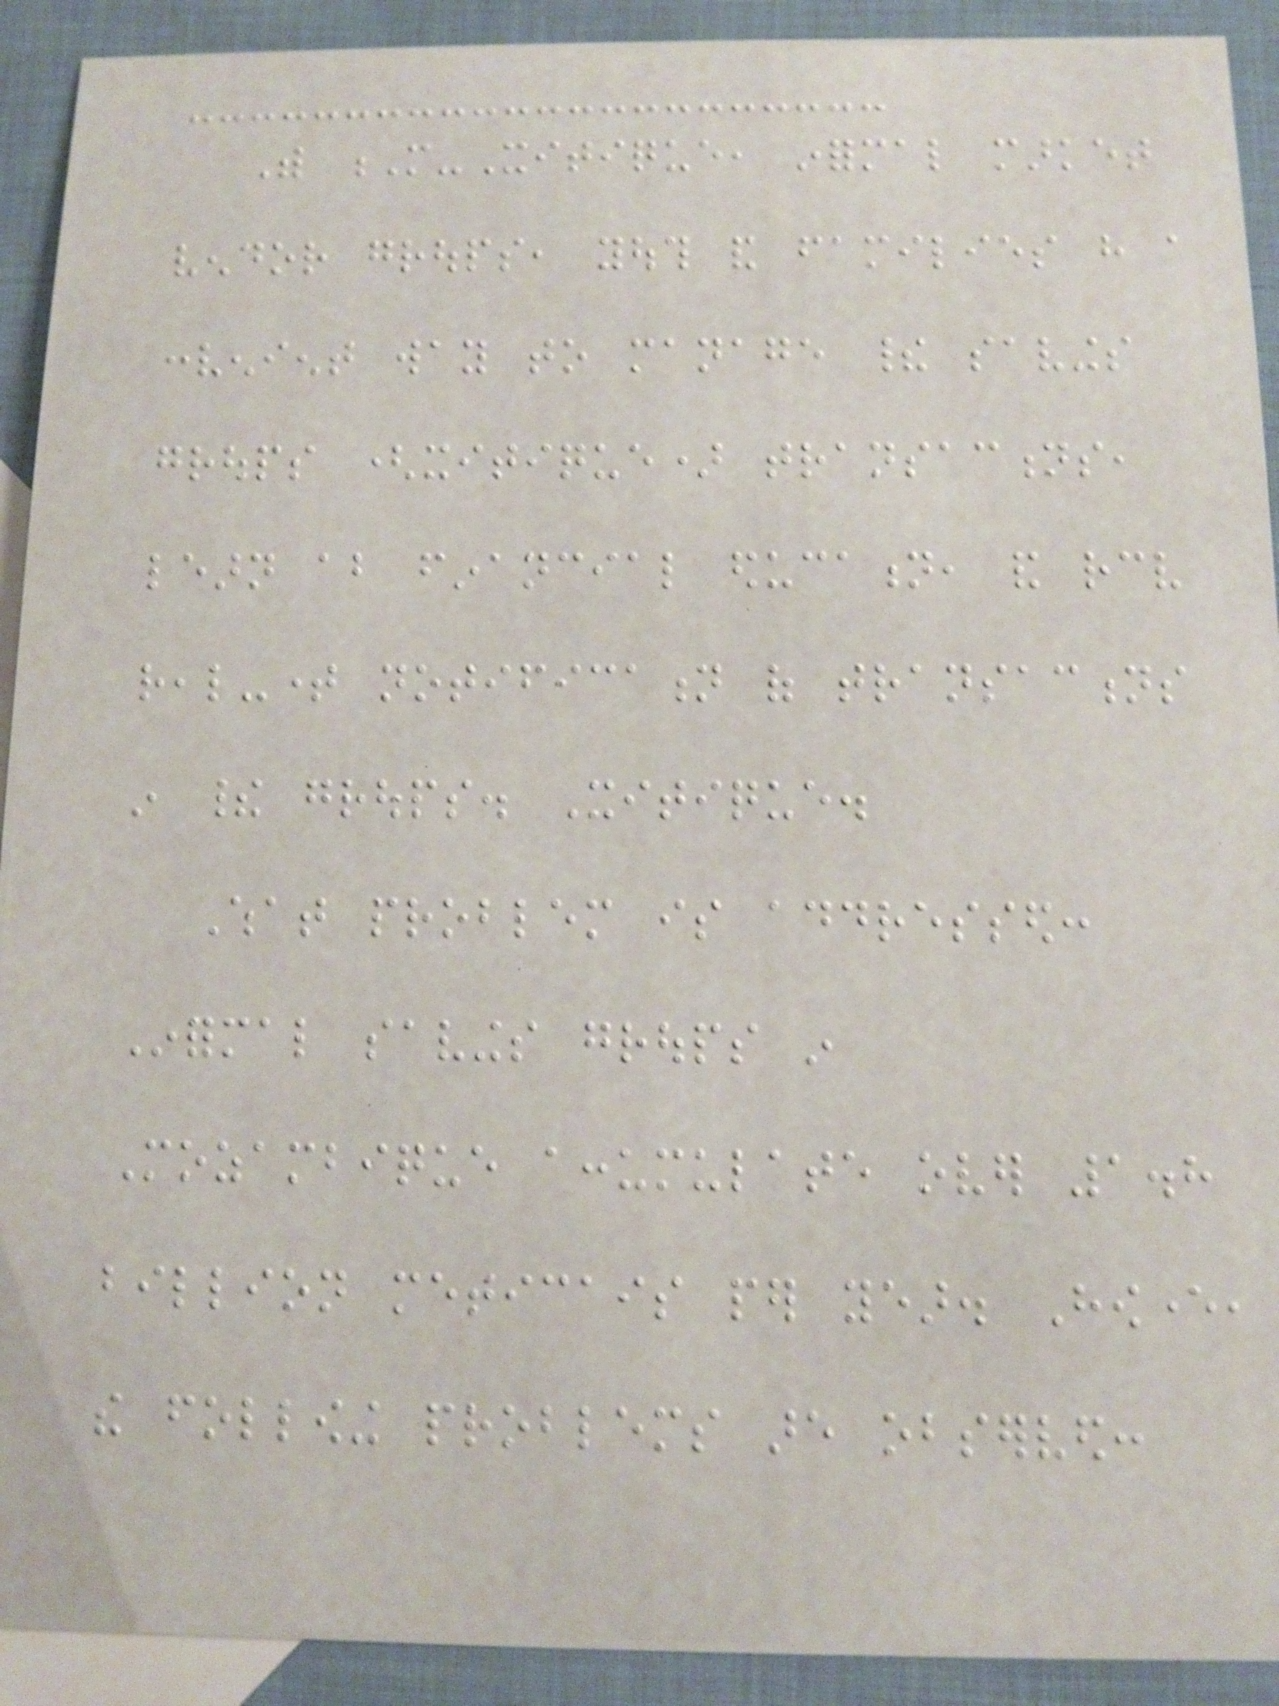With M-Xitique, informal market
vendor groups, youth and families have a
convenient way to manage their savings
groups (xitique) transactions,
learn about financial education, and receive
real-time notification of transactions
in their groups. Xitique.
What problem is addressed:
Informal savings groups in
Mozambique accumulate over 1.8
billion meticais per year. However,
the following problems are observed:
